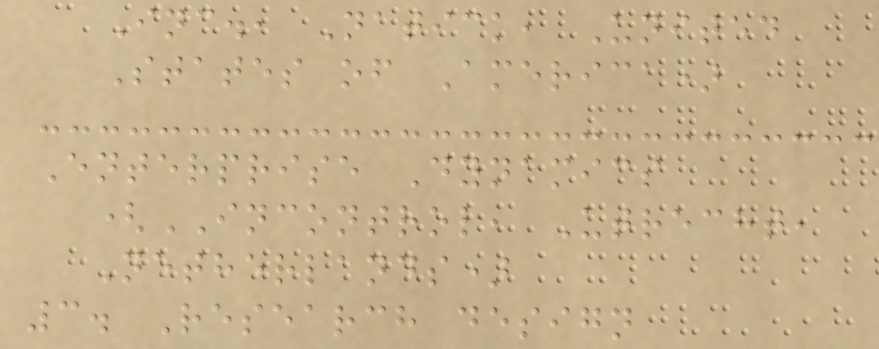Inc., Natick, United
States of America)
Enterprise Dynamics
(INCONTROL, Utrecht,
Netherlands)
3. Research design
